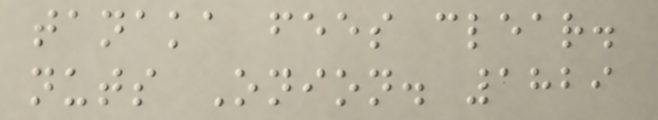tanaka fees clear.
nuts Onion. 1829
